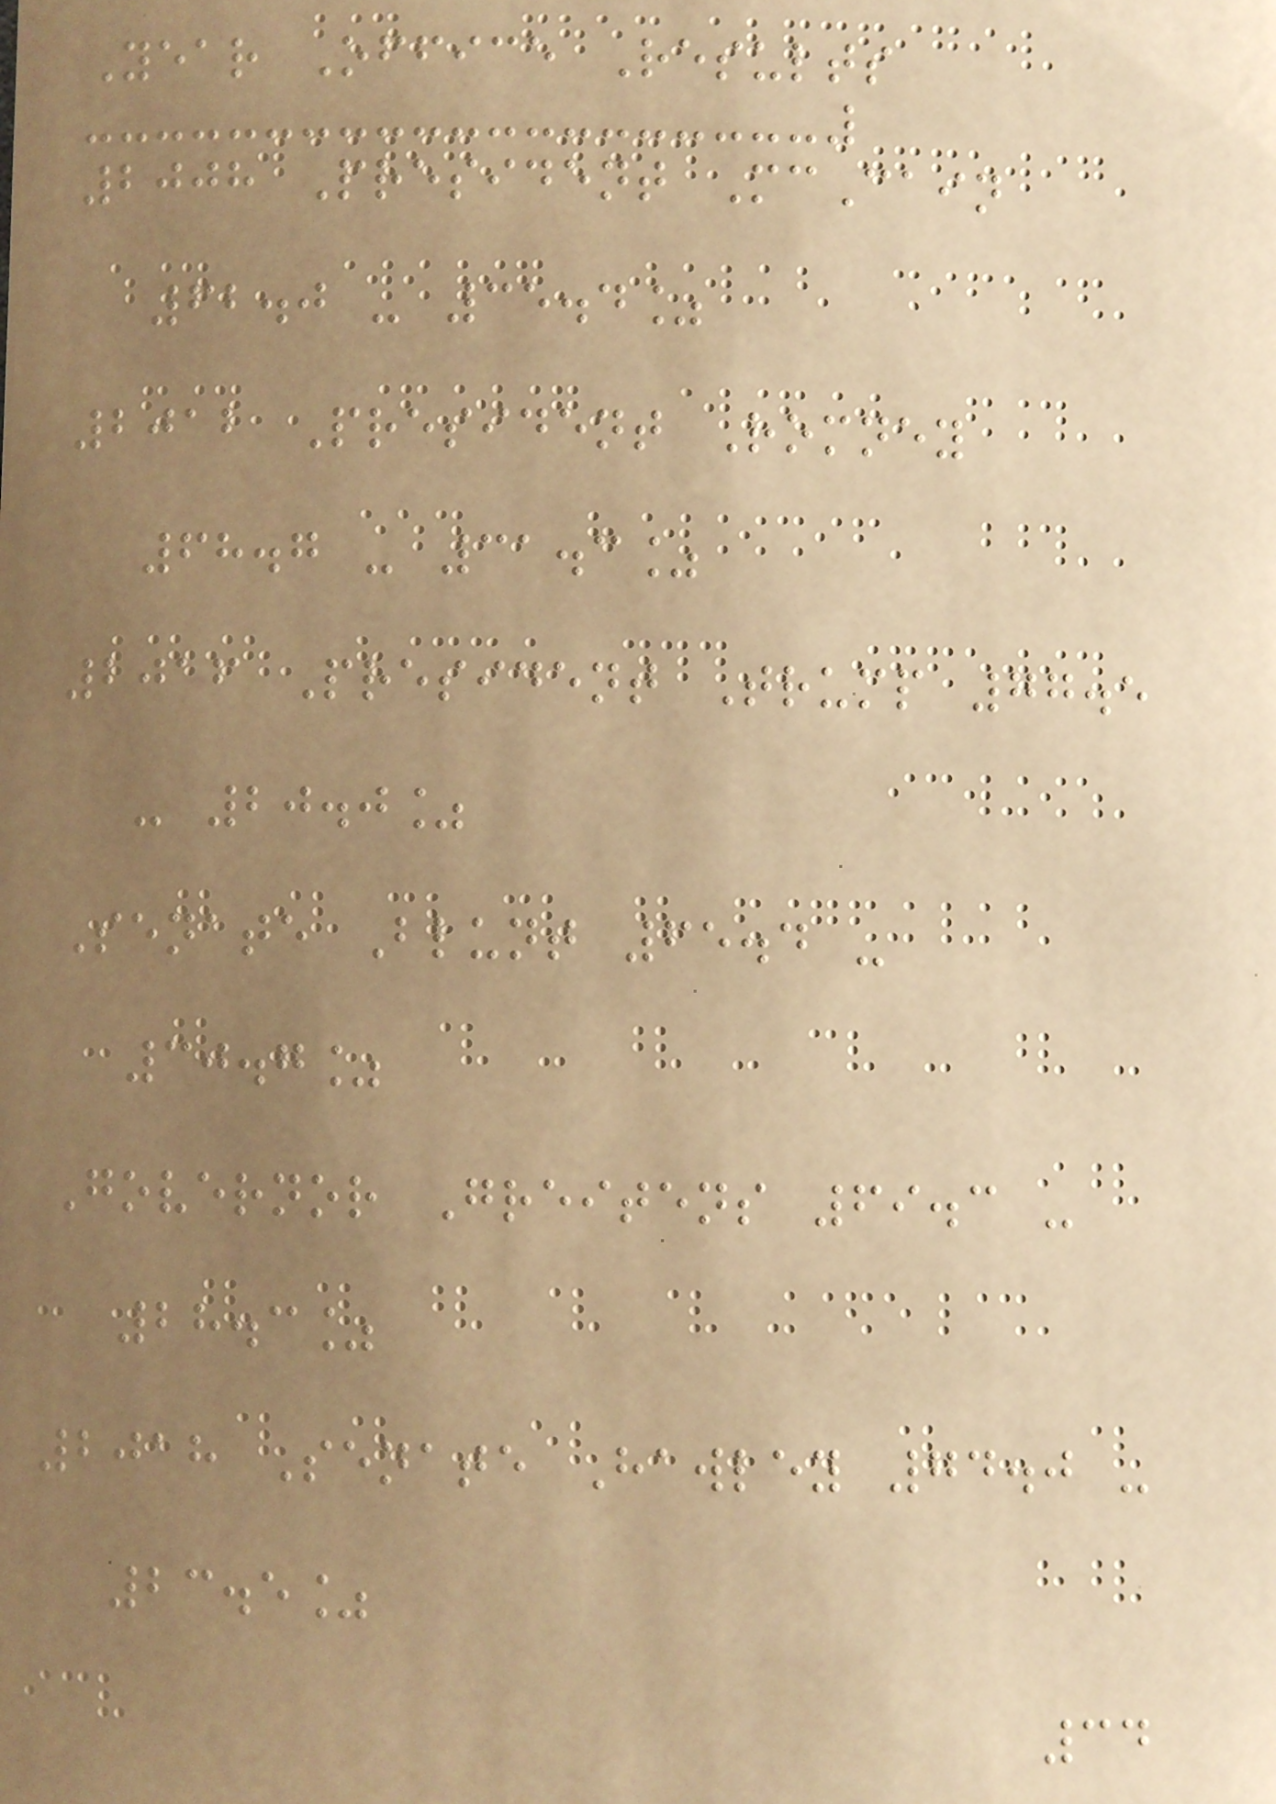Year Office Results
2008 President McCain
62.0 - 35.4%
2012 President Romney
68.7 - 31.3%
2016 President Trump 77.5
- 20.0%
Senate Blunt 65.4 -
30.7%
Governor Greitens 69.3 -
28.3%
2018 Senate Hawley 74.0 -
23.5%
34
